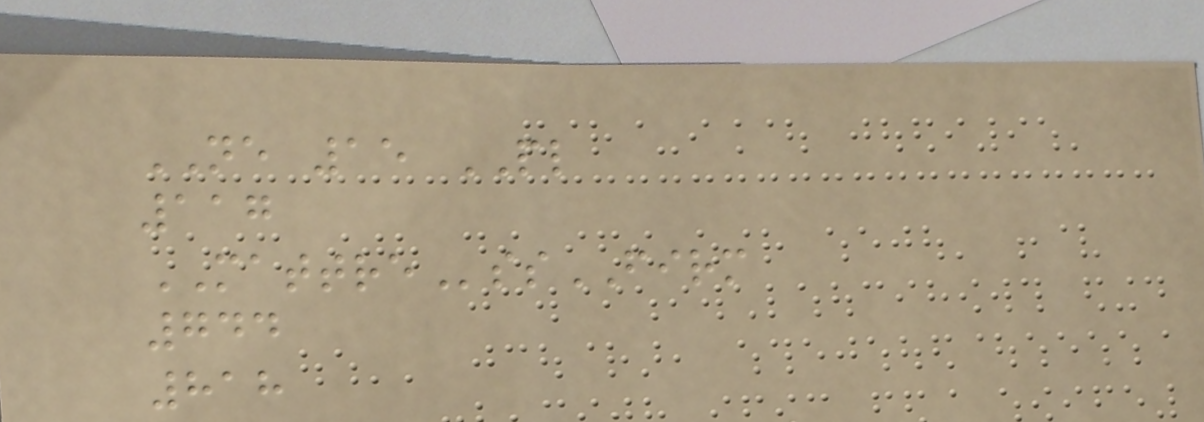NE 15 PL
117
MATTREssFIRM
744
818
